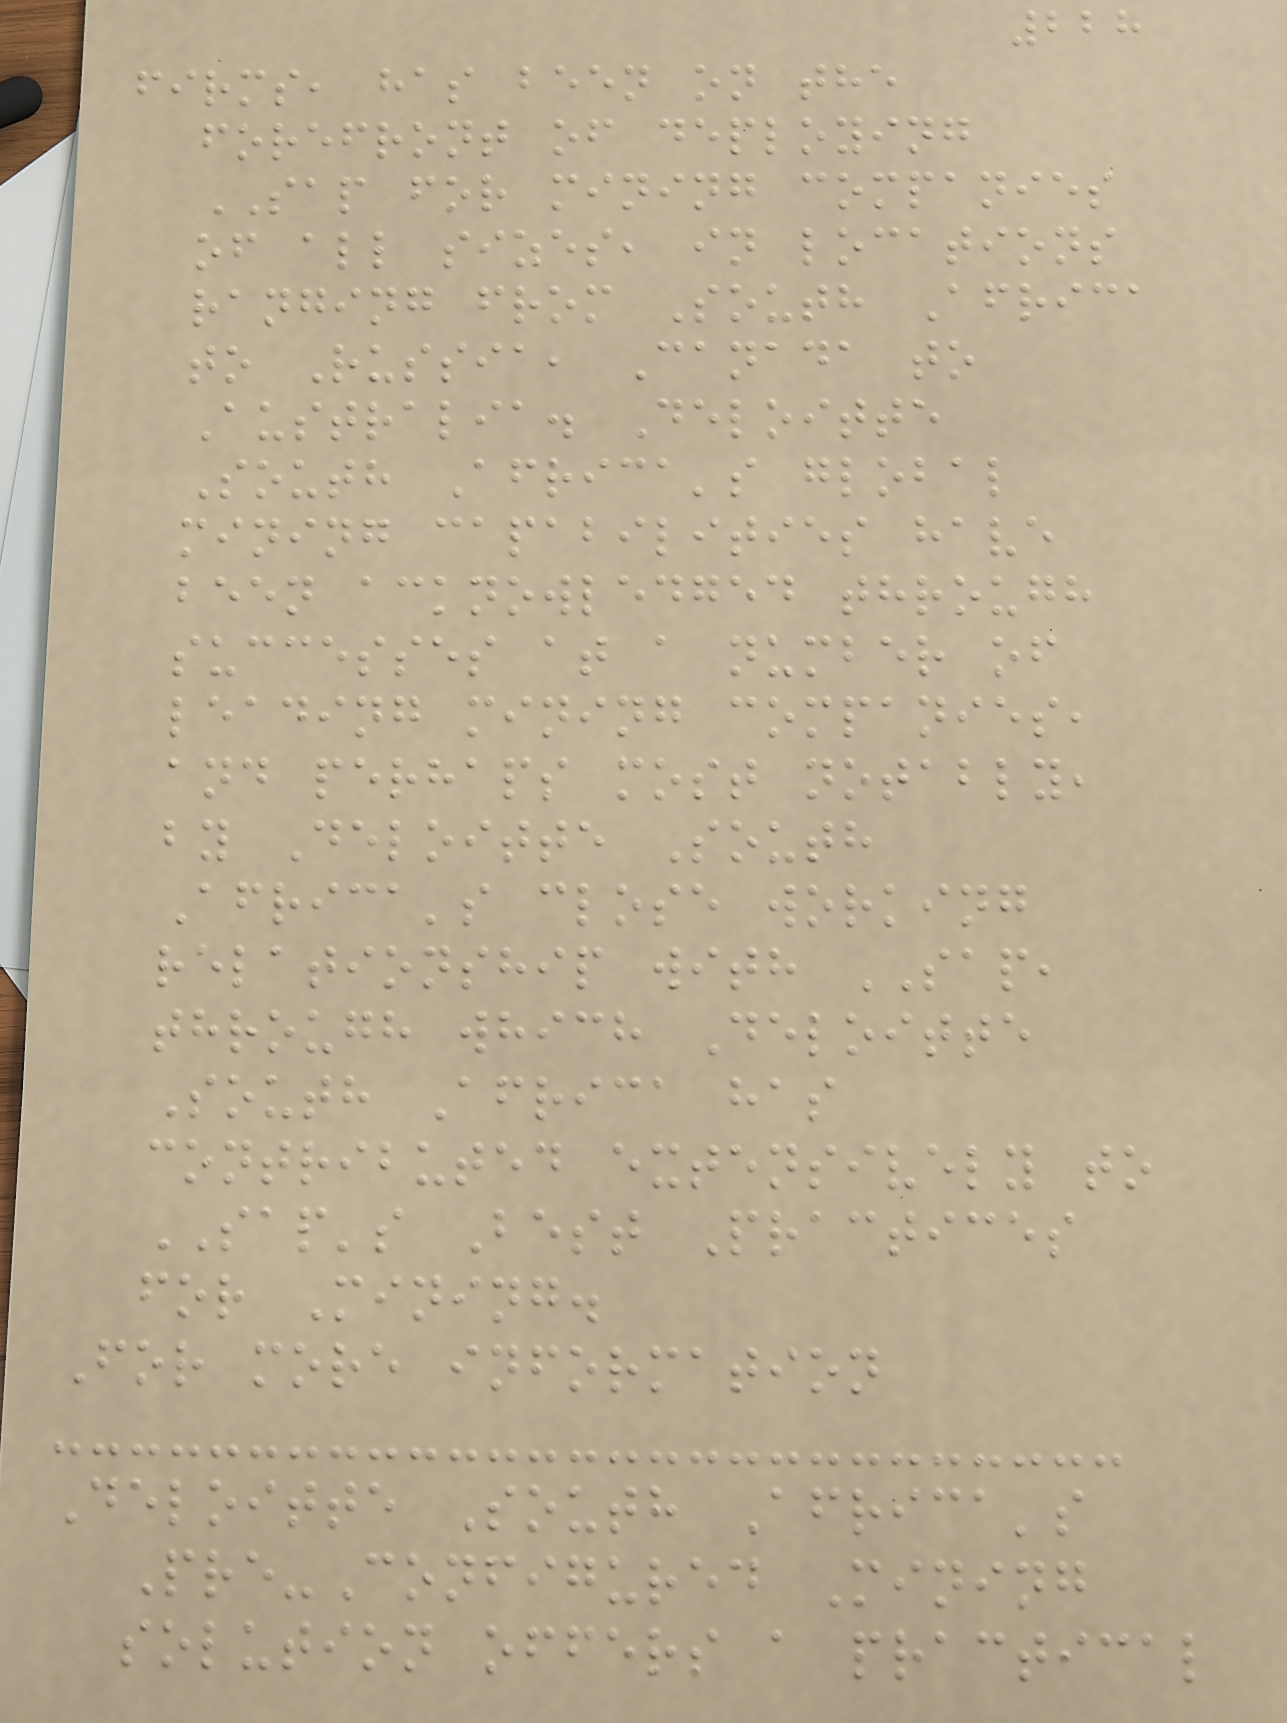228
firms, has been on the
forefront of deploying
SAP for mining companies
of all sizes, in locations
ranging from South Africa
to Russia, Canada to
Australia. Deloitte
South Africa's global
mining capabilities have
been acknowledged through
successes at a number of
leading mining companies,
and perhaps most notably,
by Deloitte South
Africa's close working
relationship with SAP,
through which Deloitte
South Africa has
contributed extensively to
SAP's Best Practices
for Mining.
For more information
Deloitte South Africa's
Pre-Configured Mining
solution offers a practical
